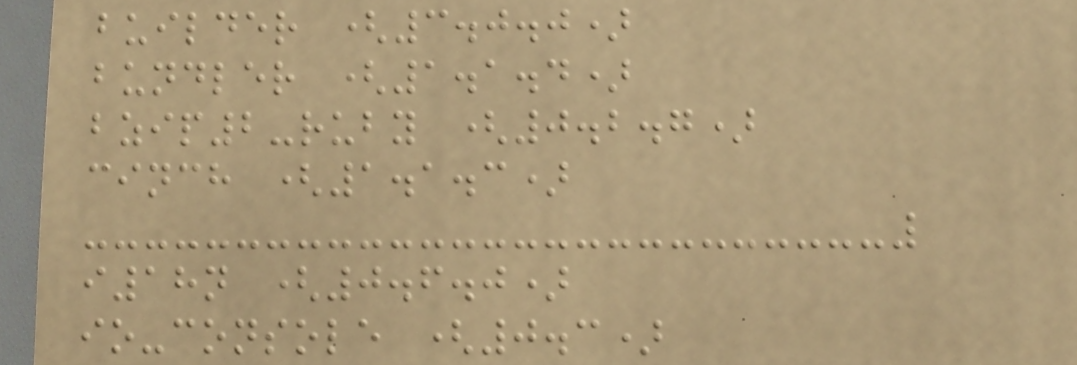builder (3.0.0)
bundler (1.1.4)
bzip2-ruby (0.2.7)
cinch (1.1.3)
i18n (0.6.0)
io-console (0.3)
